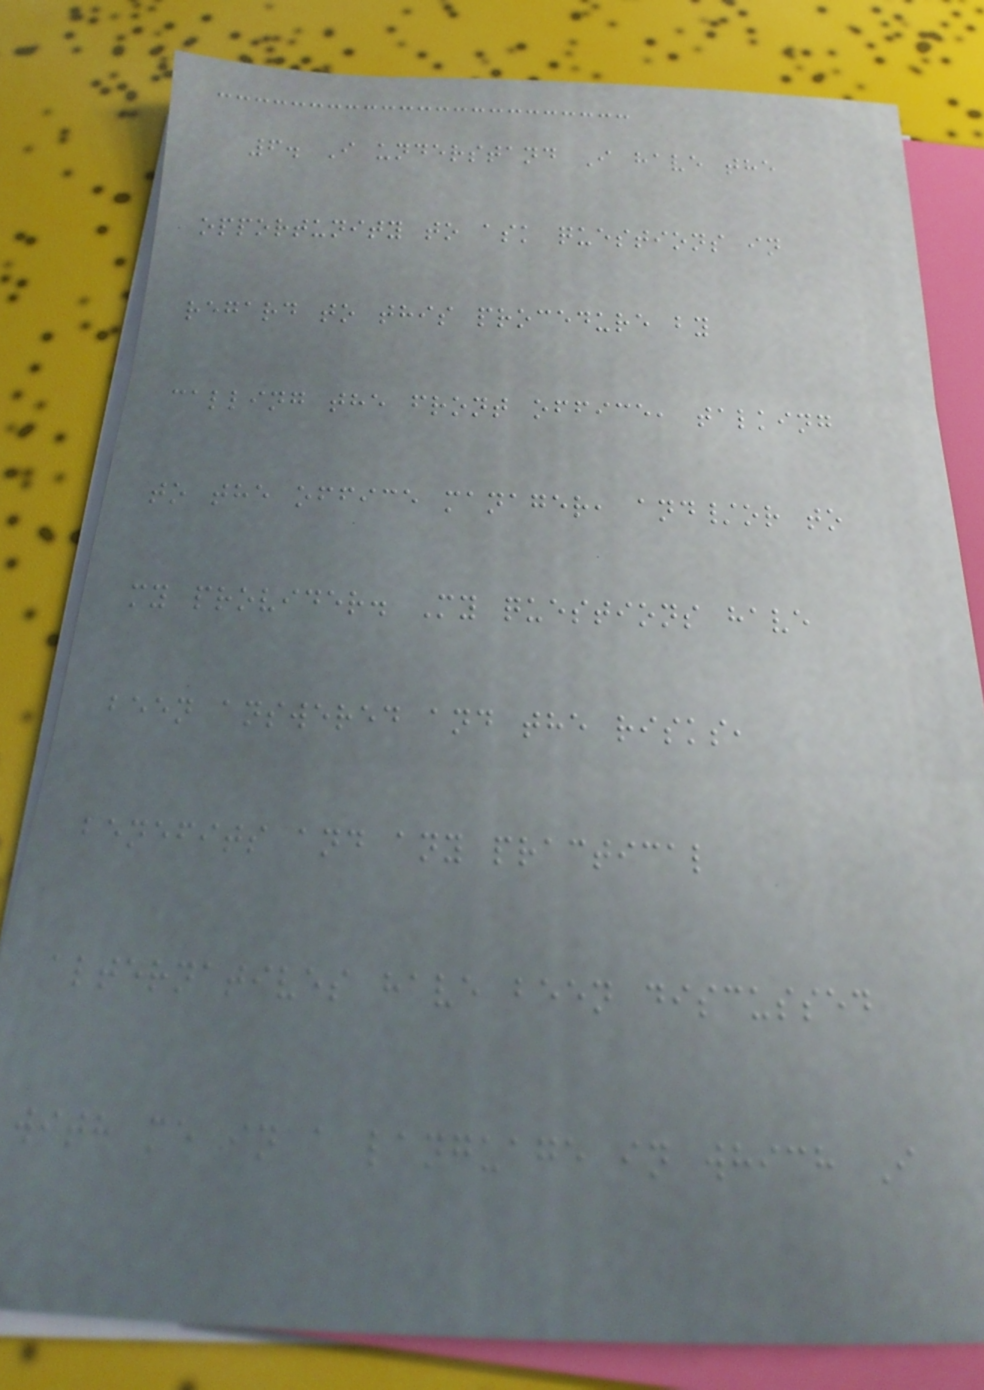6. I understand I have the
opportunity to ask questions in
regard to this procedure by
calling the front office, talking
to the office manager, and/or to
my provider. My questions have
been answered and the risks,
benefits and any practical
alternatives have been discussed
with me in a language in which I
